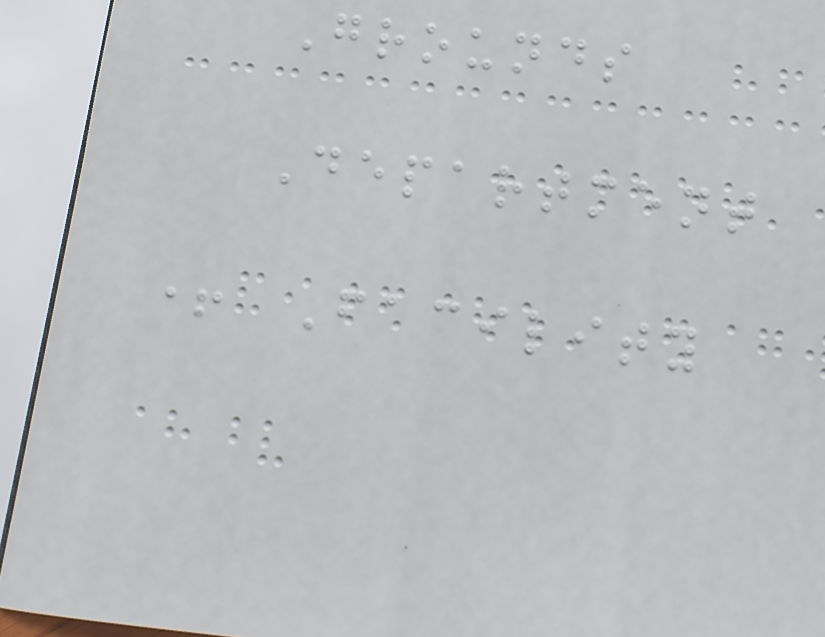Grounds
Department
+ Facility
